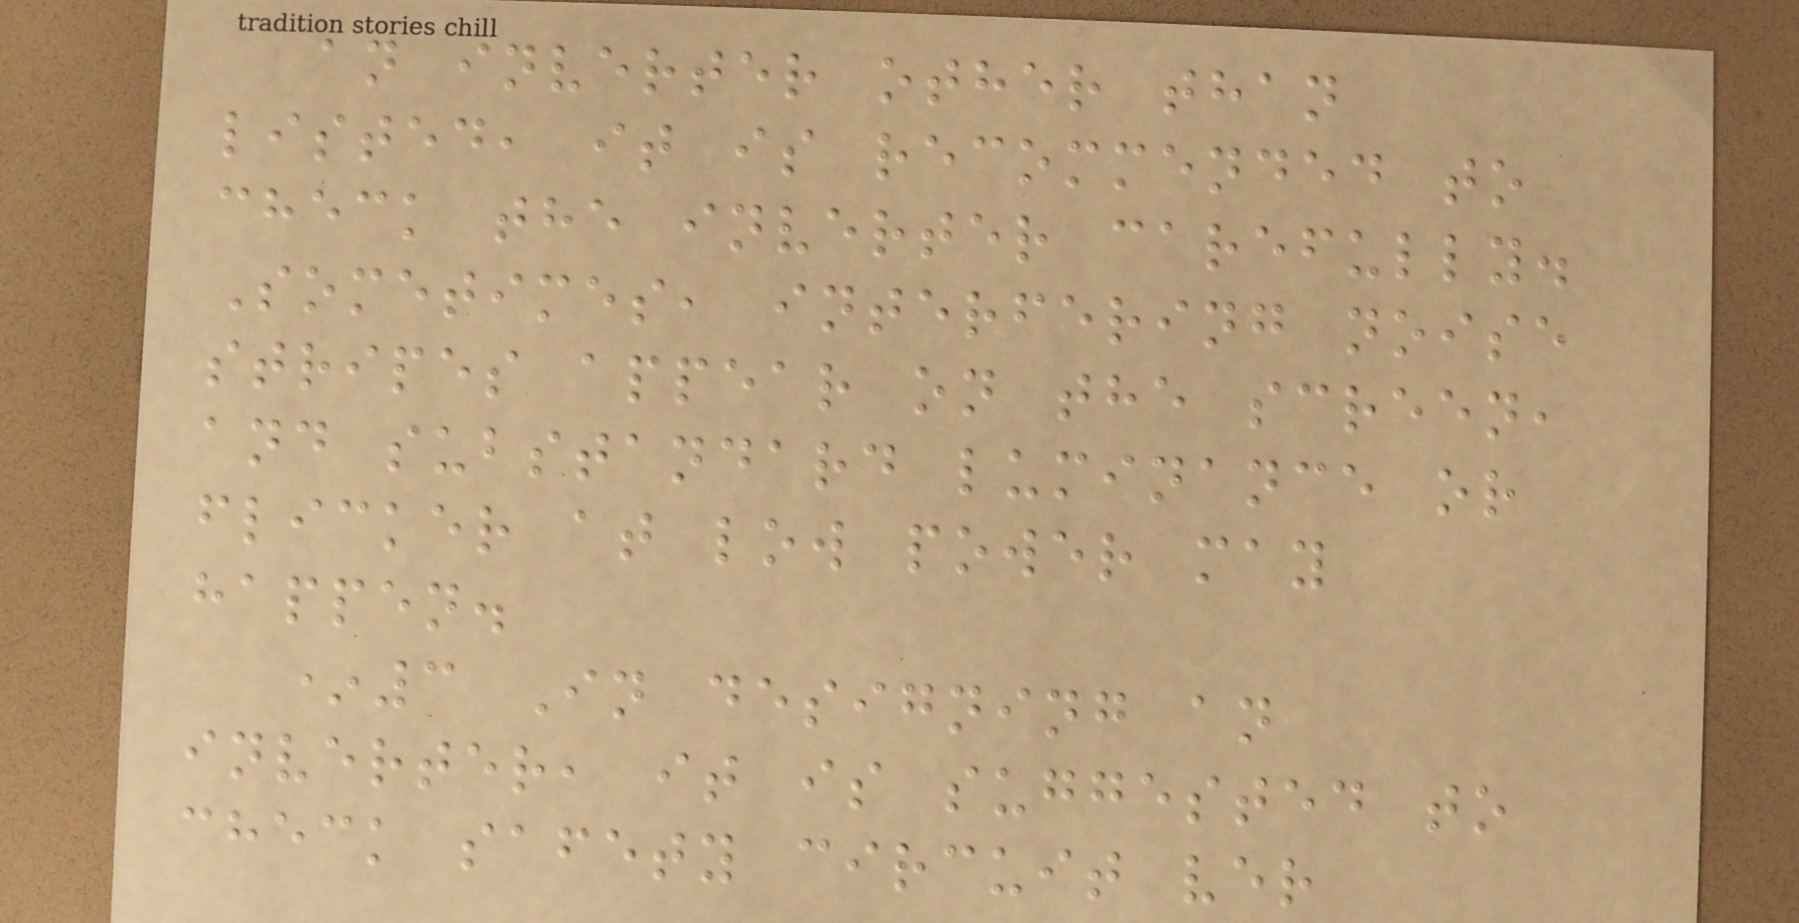an inverter other than
listed, it is recommended to
check the inverter carefully.
Sometimes, interfering noise
stripes appear on the screen,
and substandard luminance or
flicker at low power may
happen.
*3 In designing an
inverter, it is suggested to
check safety circuit ver
